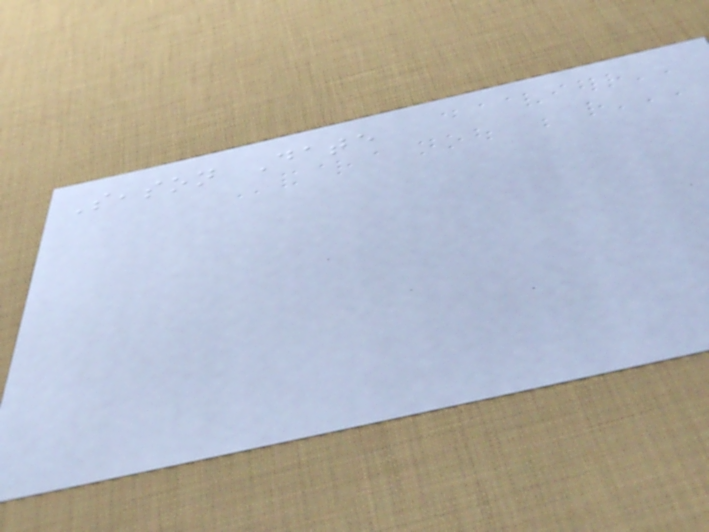Season Date
